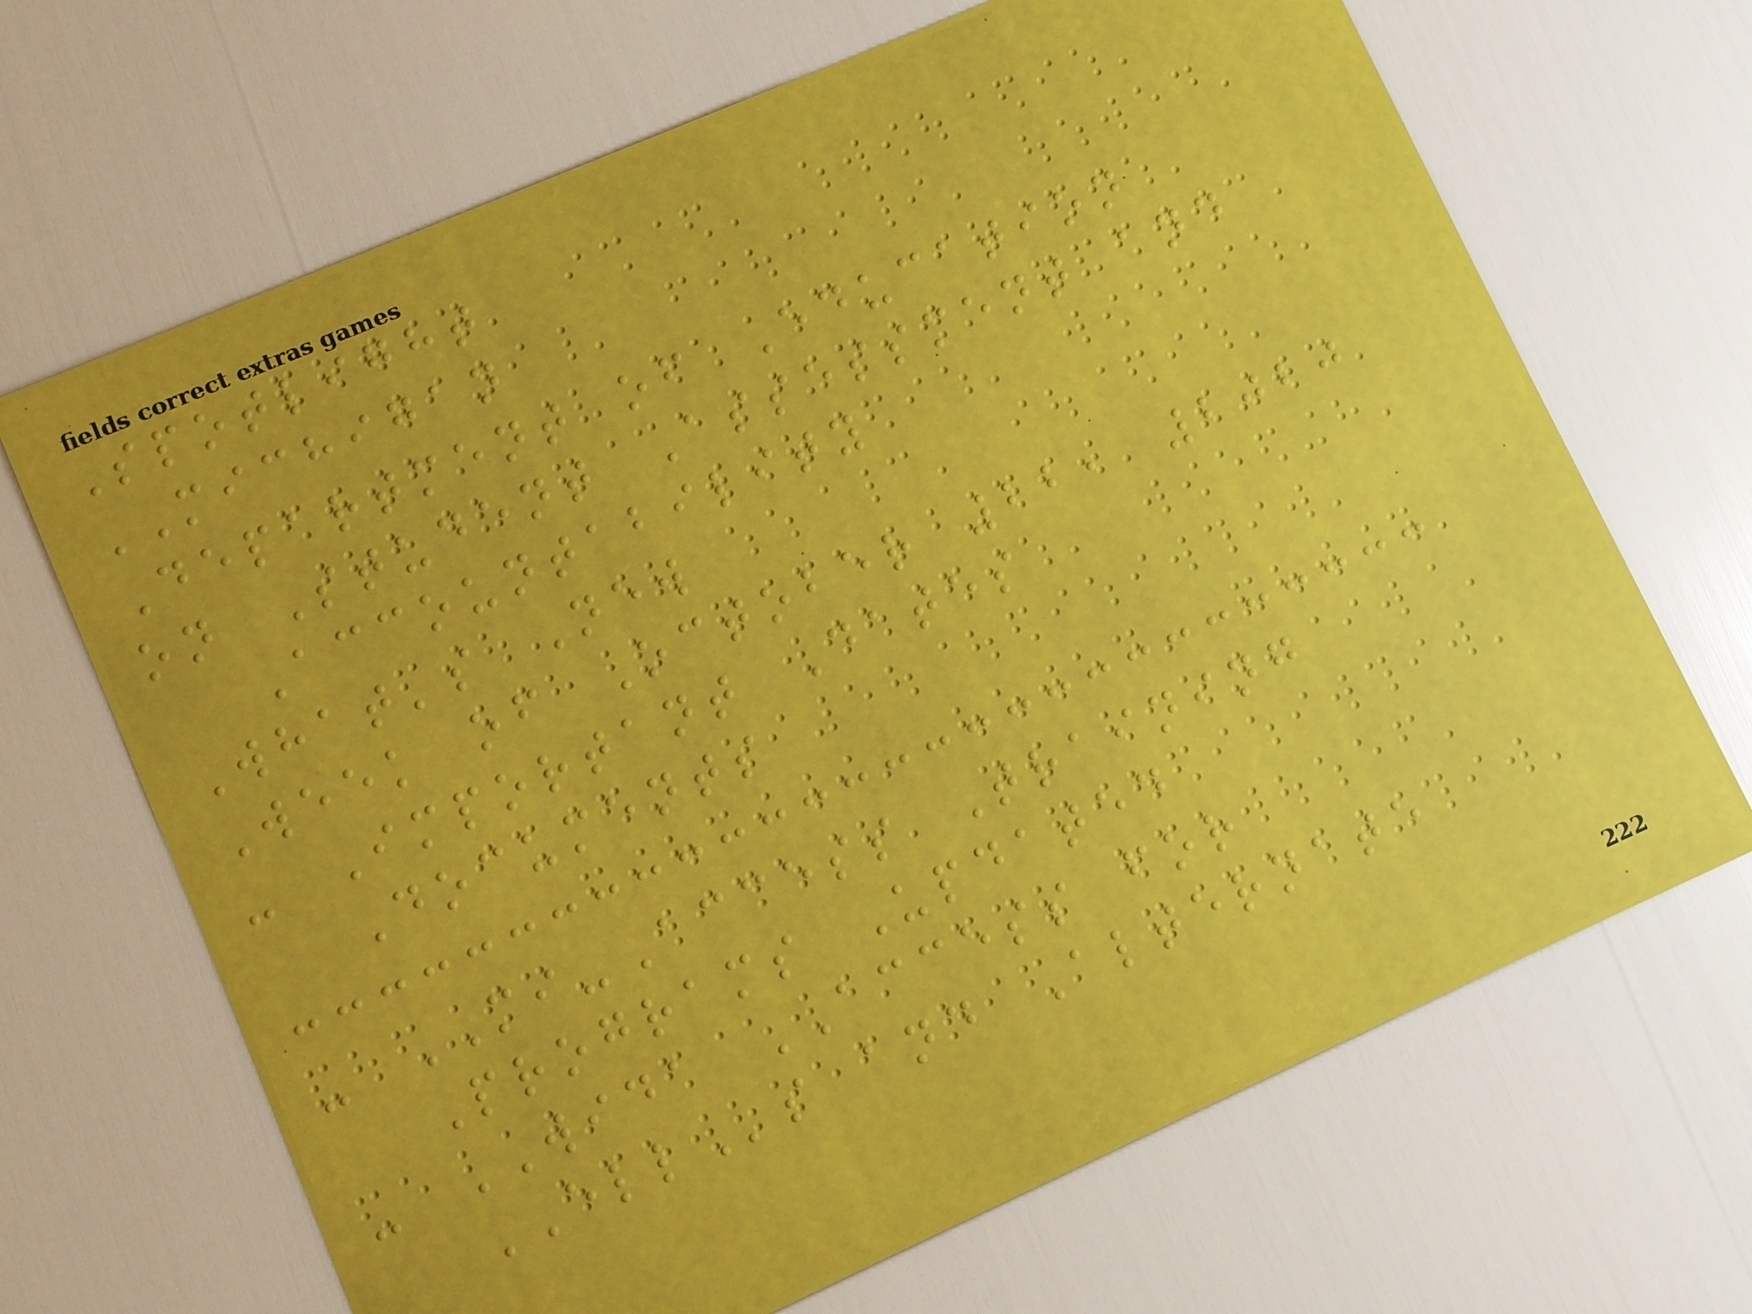Spotlight
MICHIGAN
Department of Education
on Student Assessment and
Accountability
What's New
Week of October 22, 2020
- Important Dates
Documents
- MI-Access Training
Programs Updated
- WIDA ACCESS for
ELLs and Alternate
